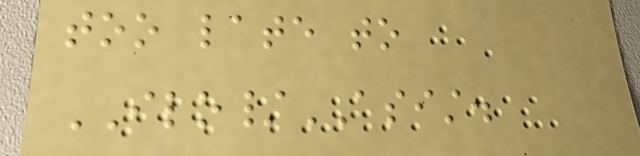too late to
ILO/ASIST.
